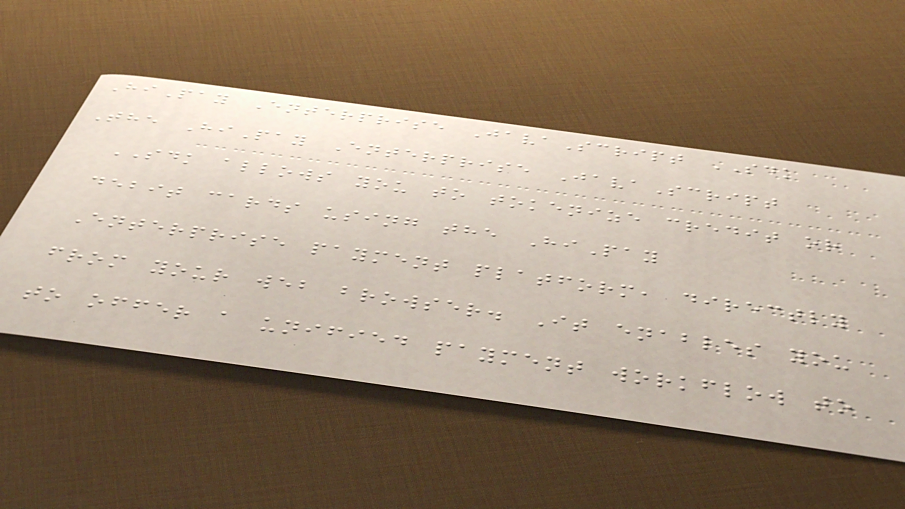HiPay Enterprise JavaScript SDK
The HiPay Enterprise JavaScript
SDK allows you to tokenize credit or
debit cards using the HiPay
Enterprise payment platform, directly
from your web browser. It enables you
to offer a unified payment workflow to
